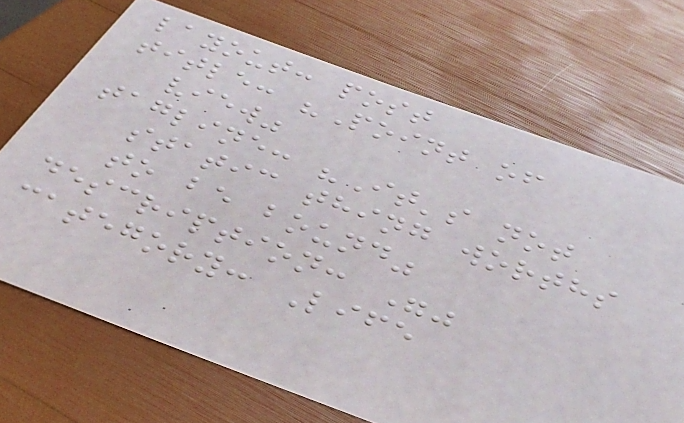layout: post
title: "Point of
view"
tagline: "It's not
static thing worths
to be bound"
description: ""
category: Life
